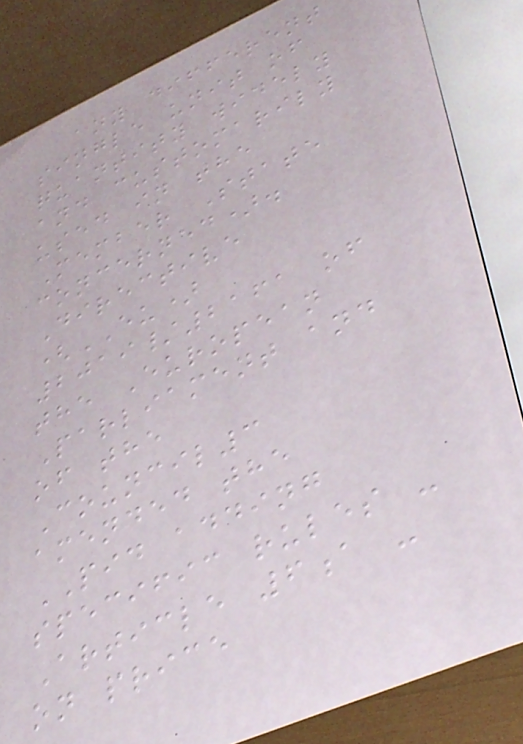any different
single unit of
quantity widely
and customarily
used in the
Member State
concerned).
Directive
(EU)
2019/2161 of
the European
Parliament and
of the
Council3
amended the
PID adding
specific rules -
Article 6a -
on price
